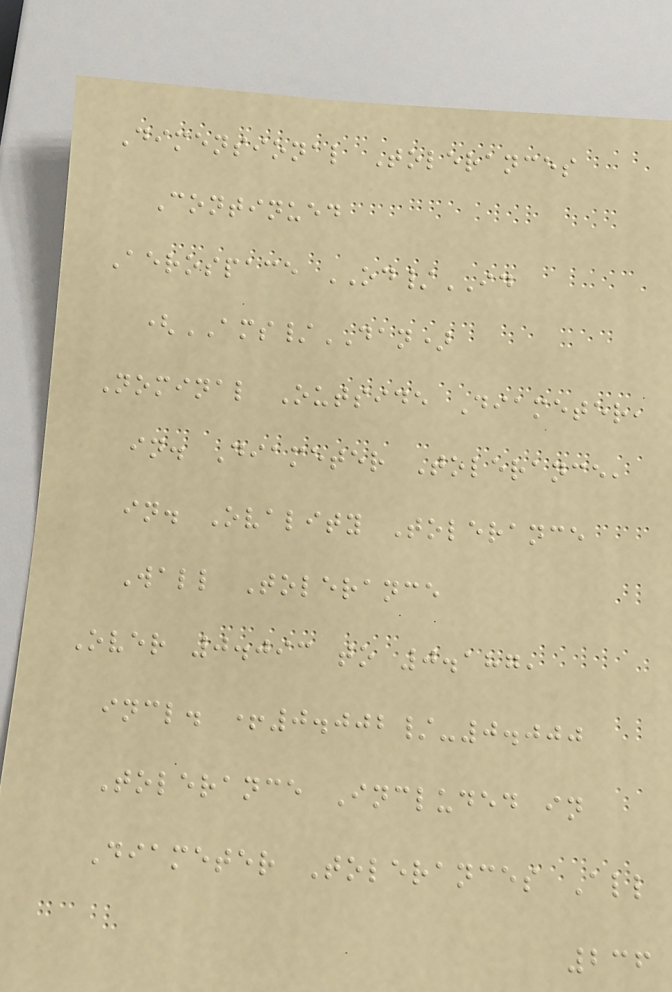Dimensional Tolerances
Continued
Aerospace OD/ID
(AMS/DAN)
Nominal Outside Diameter,
in. Diameter Tolerance,
in. Ovality Tolerance
Wall Tolerance
Over 0.093 to 0.187,
incl. +0.002/-0.000
Tolerance Included in
Diameter Tolerances All
236
